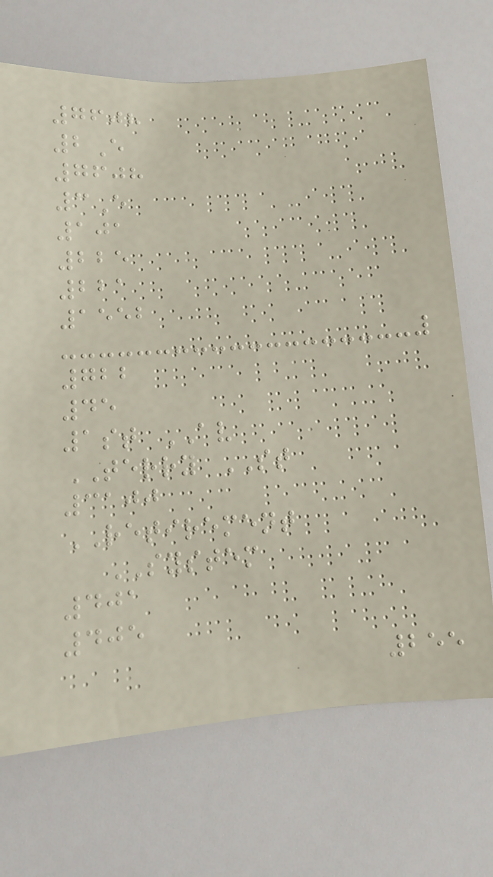7608
2E
7608
3E
101
225
221
1552
722
45
1st AV
TERRY ST
3100
RETIREMENT
SYSTEM
401
405
255
